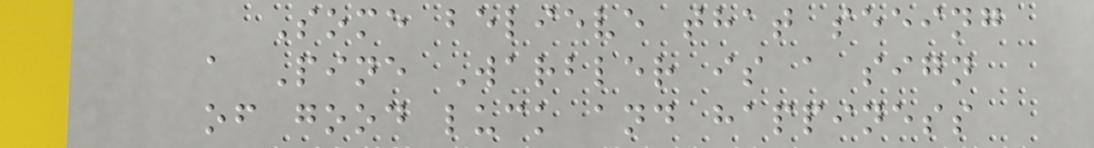Some believe that seeing
a Pine Warbler is a sign
of good luck and happiness
